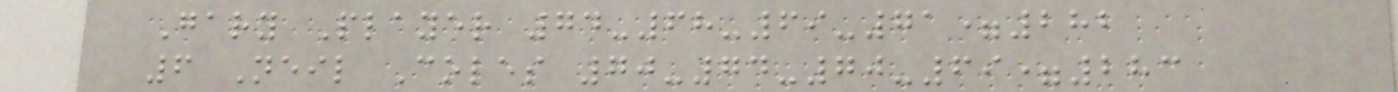Gary Player 74-68-69-71=282
6 Neil Coles 70-74-70-69=283
